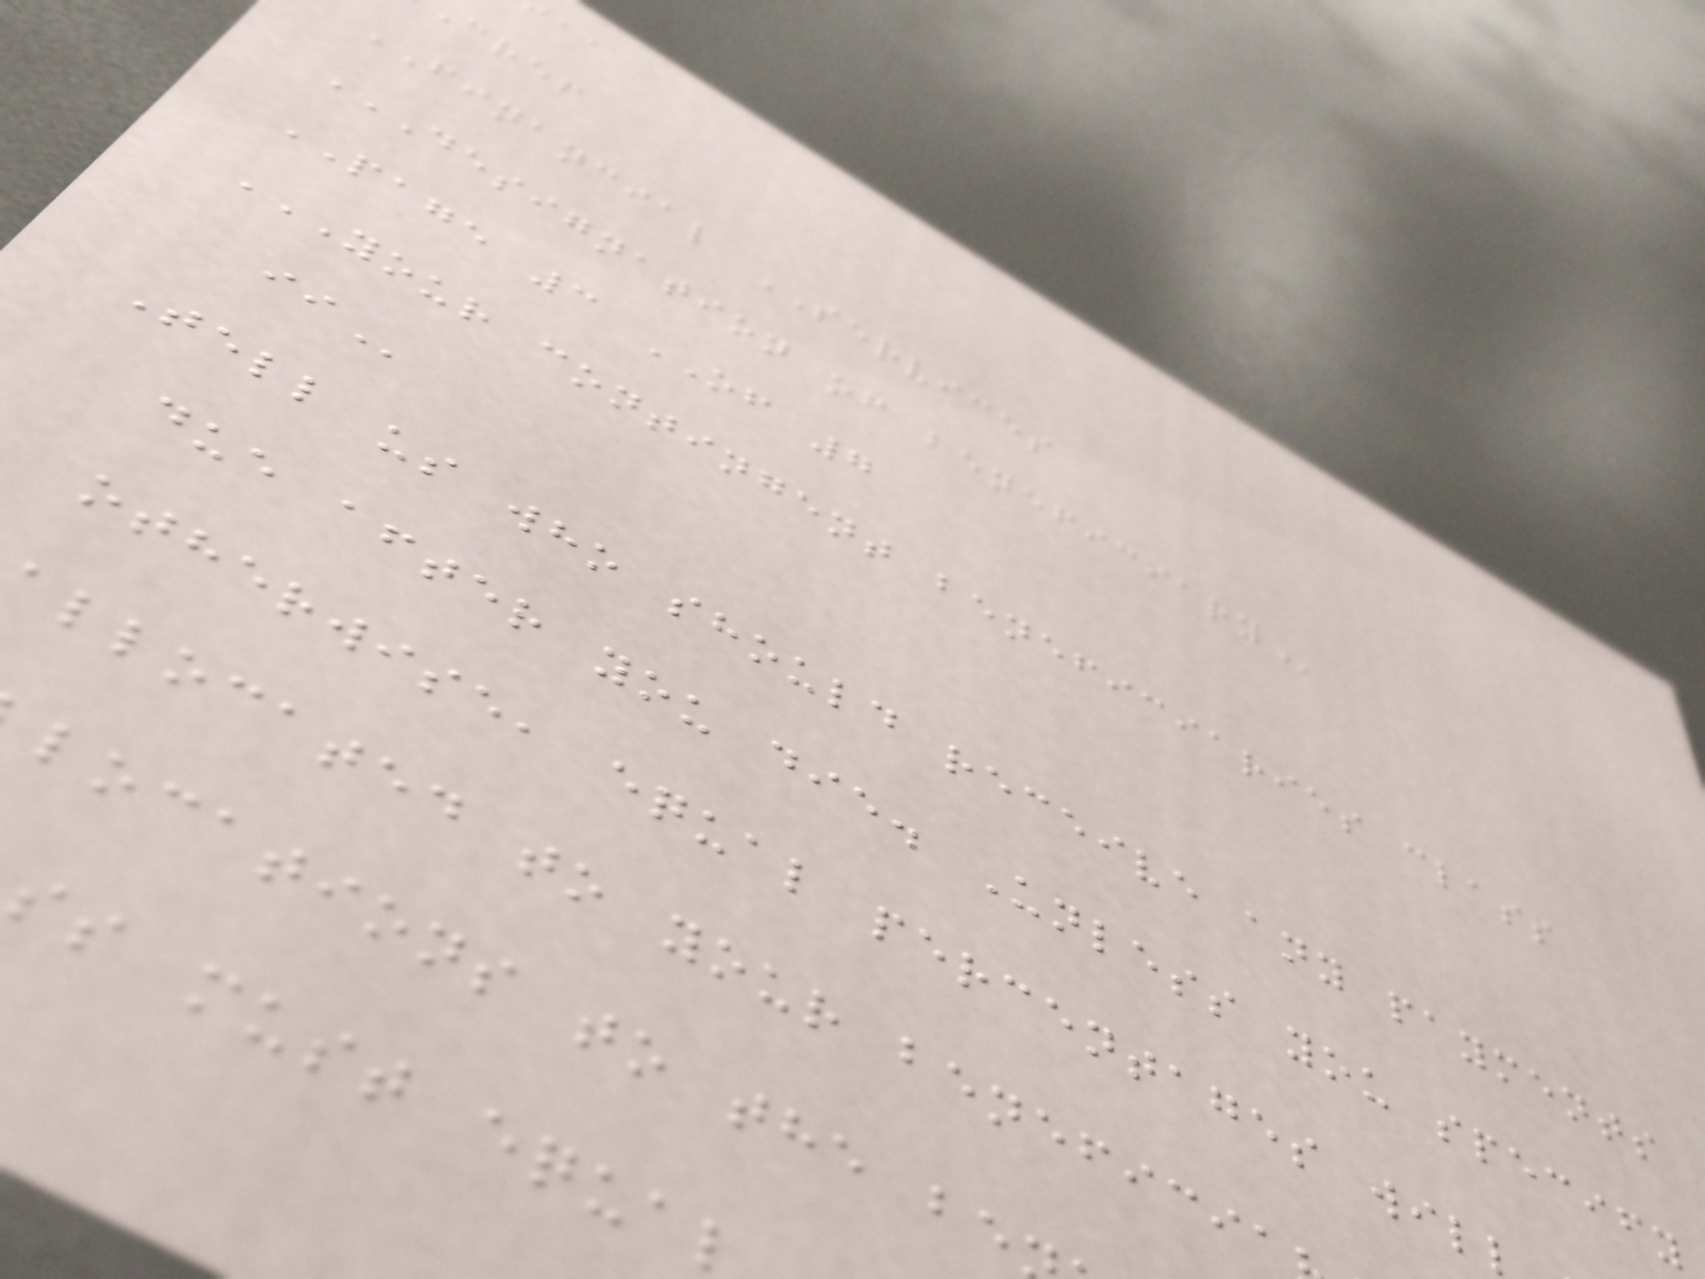cref
FINANCIAL SERVICES
DESIGNATION OF BENEFICIARY
PAGE 3 OF 7
YOUR CONTINGENT BENEFICIARIES CLASS
Tell us who should receive any payments
due after you die. Unless you specify
otherwise, equal percentages wil
allocated to your beneficia
locations to the be
ss must equa
